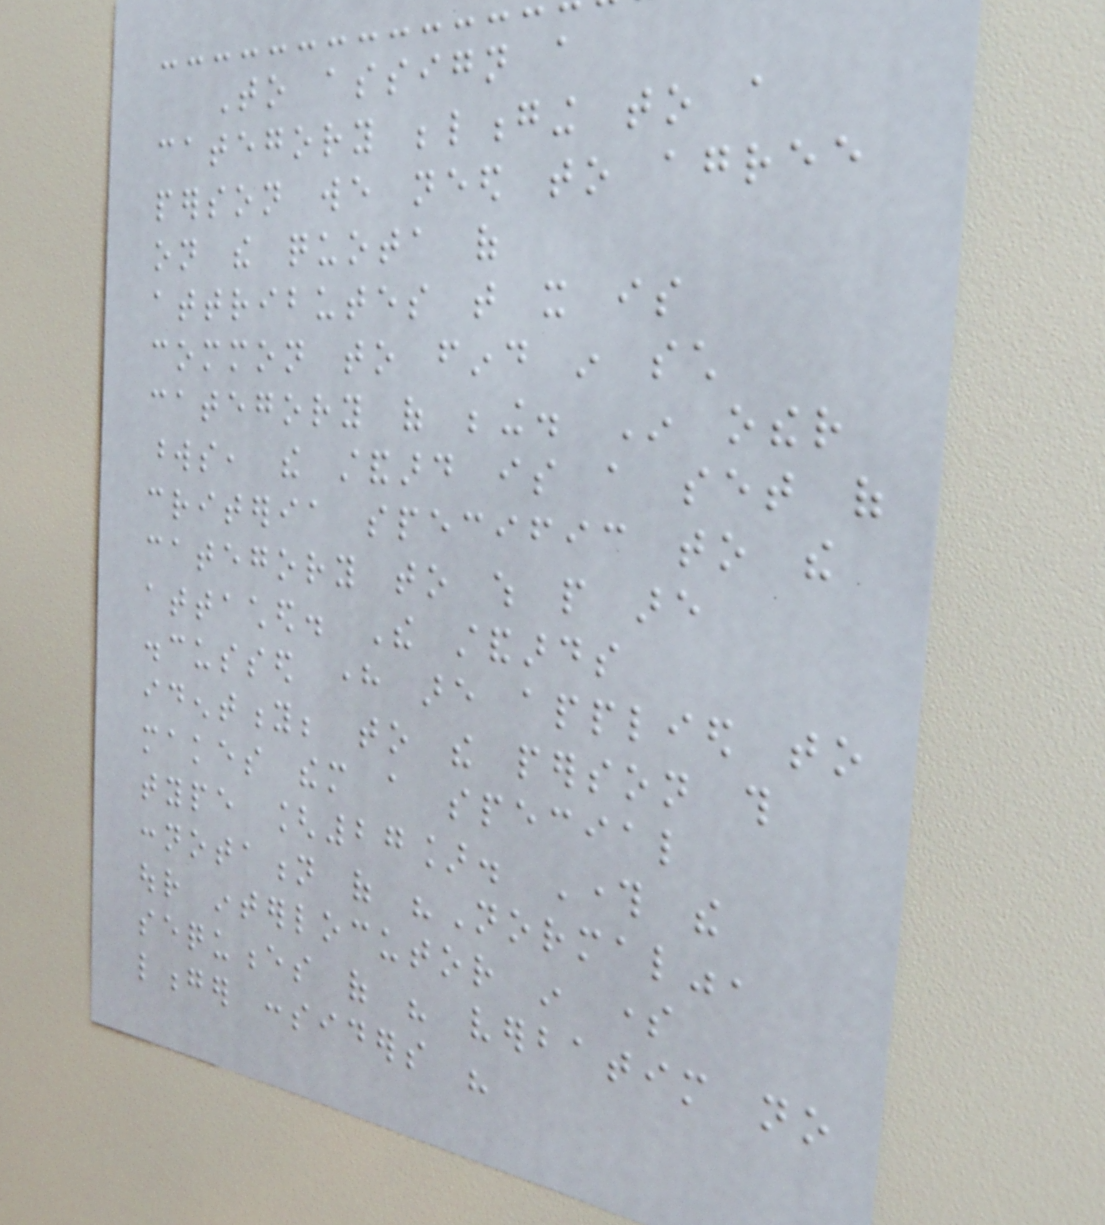To assign a
category belonging to a
person we need to agree
on the quota of
attributes that it is
common to find in such
category of being. In other
words, the standard is a set of
criteria specific to the
category to which people are
attached. The standards
discussed here are applied to
identity; to the person this
makes them a special
type [27]. Through the
connotation of "Normal",
our interlocutor in some
sequences of his verbatim no
longer considers his
